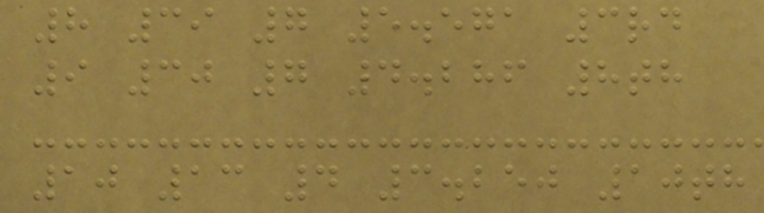8 39 7 5.571 3rd
9 30 7 4.286 8th
10 13 4 3.250 10th
